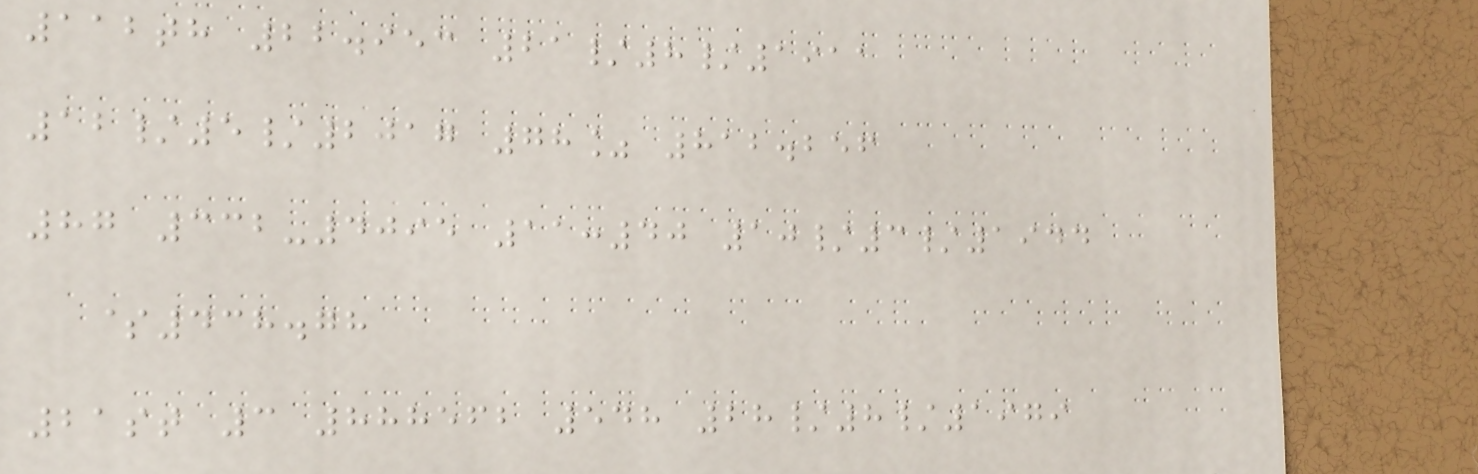112th 22.953 21/8/1911
12/5/2017 78% 812.256
87 332-4095 11:40 10/3/1944
$438.78
21st 3 888562 548 28/8/1979
